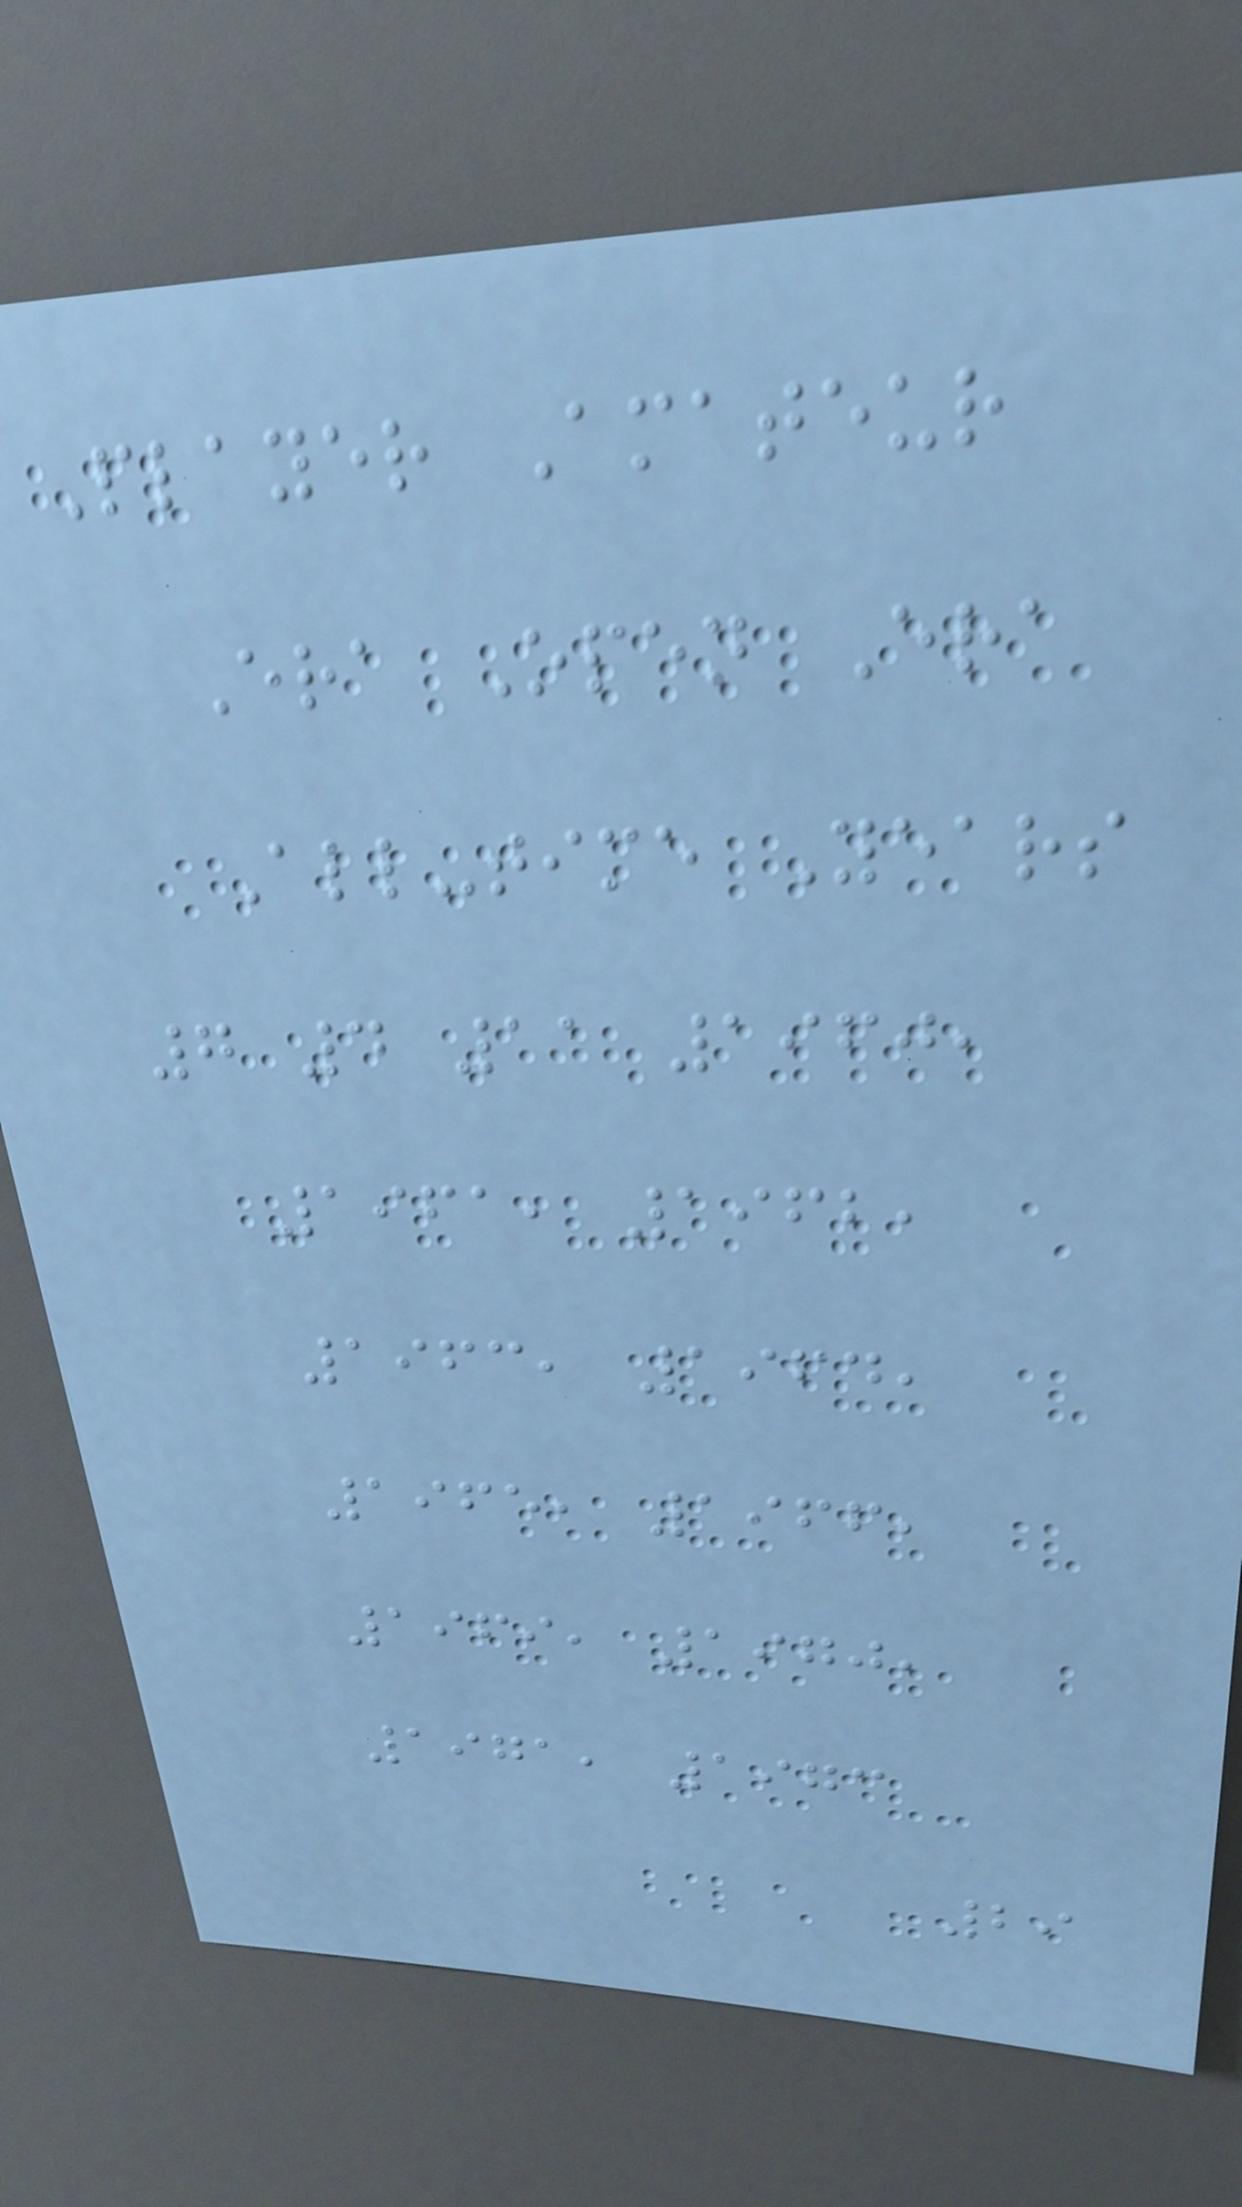Player Amateur
Era Open Era
All-time Years
7 4 11 1960,
1961, 1962,
1963, 1964,
1965, 1966,
1969, 1970,
1971, 1973
29
